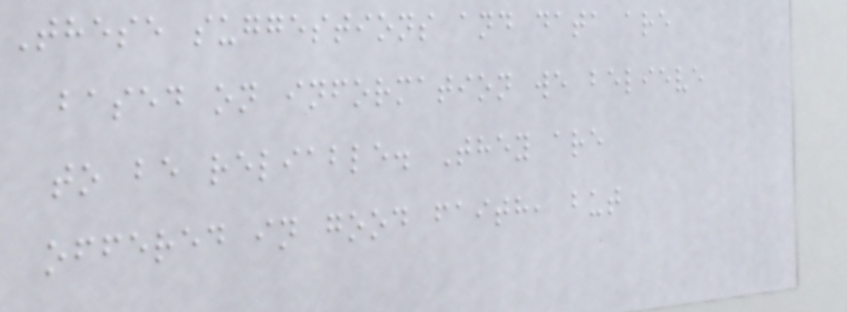These suggestions and data are
based on information we believe
to be reliable. They are
offered in good faith, but
